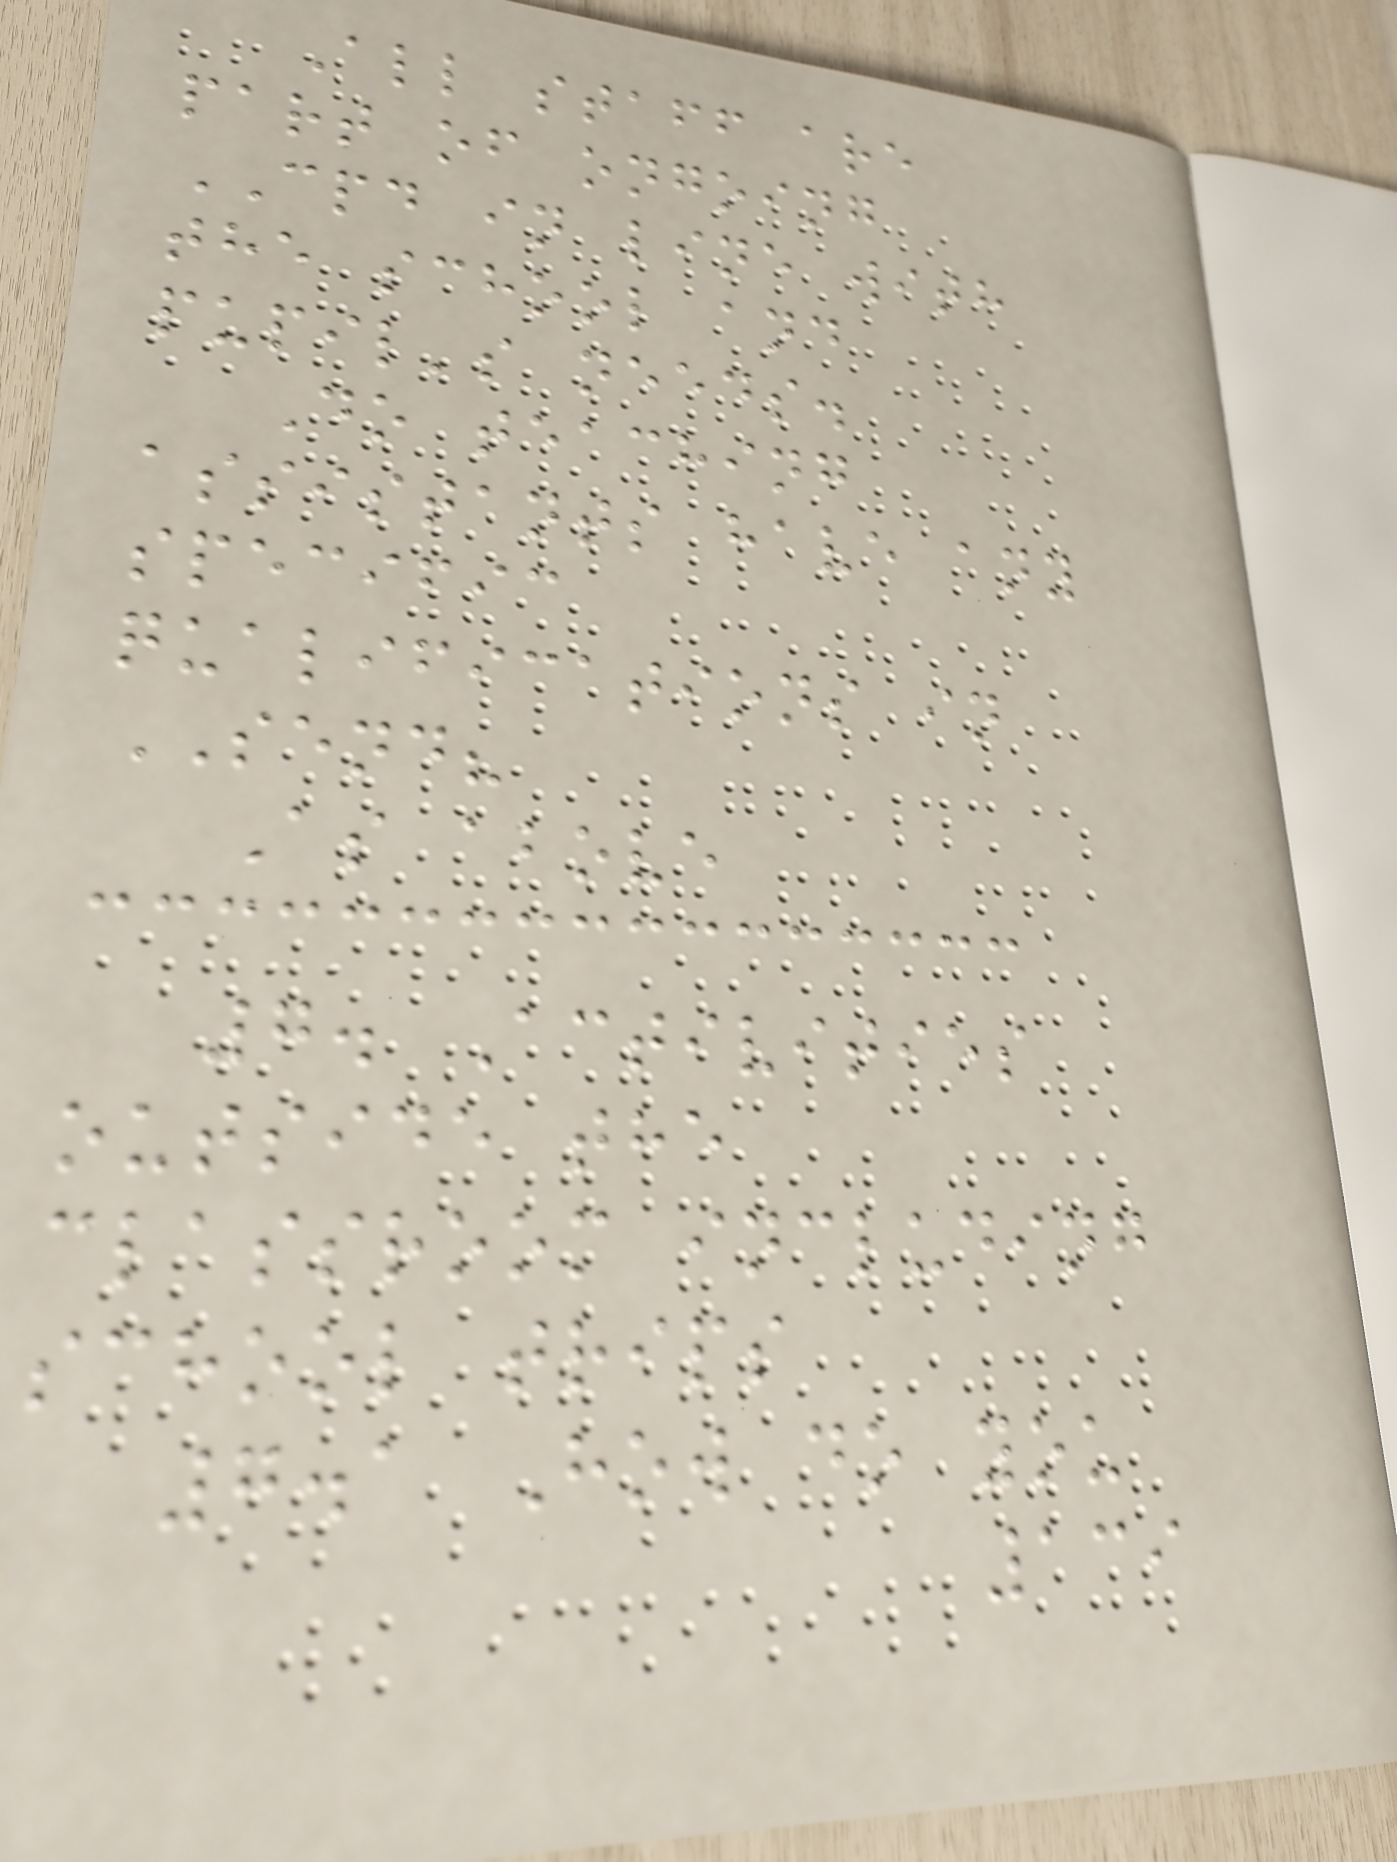All staff are
part of ongoing
CPD in line with
the school and
pupil's needs.
Do teaching
assistants have any
specific
qualifications in
SEND?
As above
7. Activities
outside the
classroom including
school trips
7.1 How do you
139
